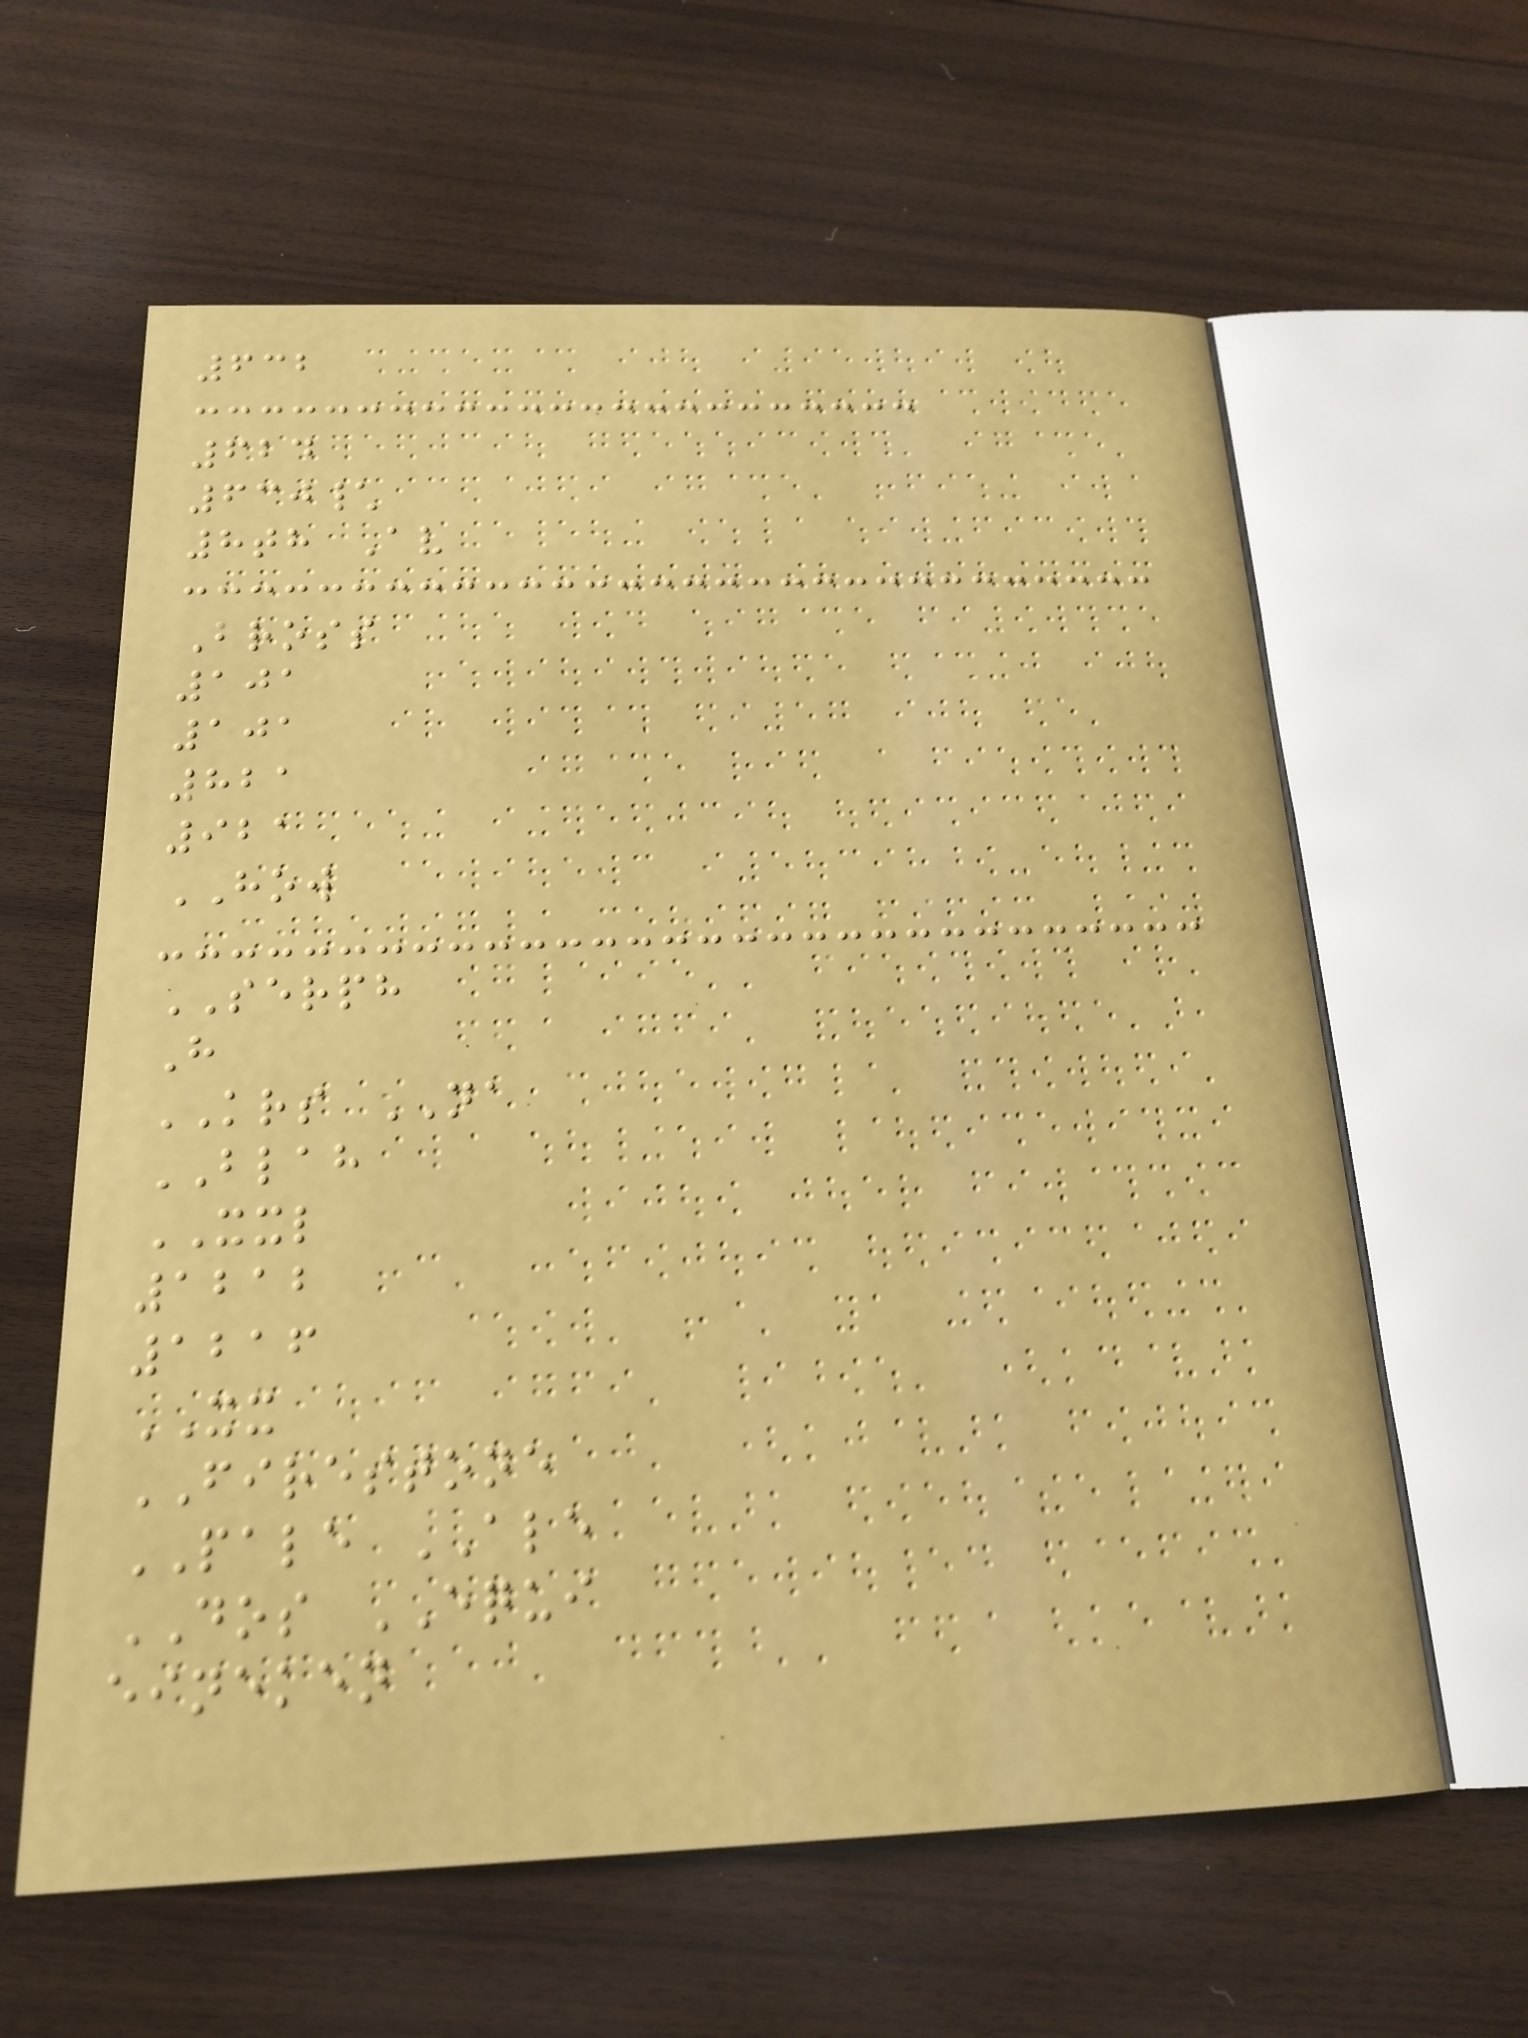632
624
630\
8th Av
Bross
101
101
821
921
HOW
SERPH
H
KRS NA
BLAH
XXL
1212
1216
XX
FIRESTONE
PALE ALE
DOS EQUI
eineken
